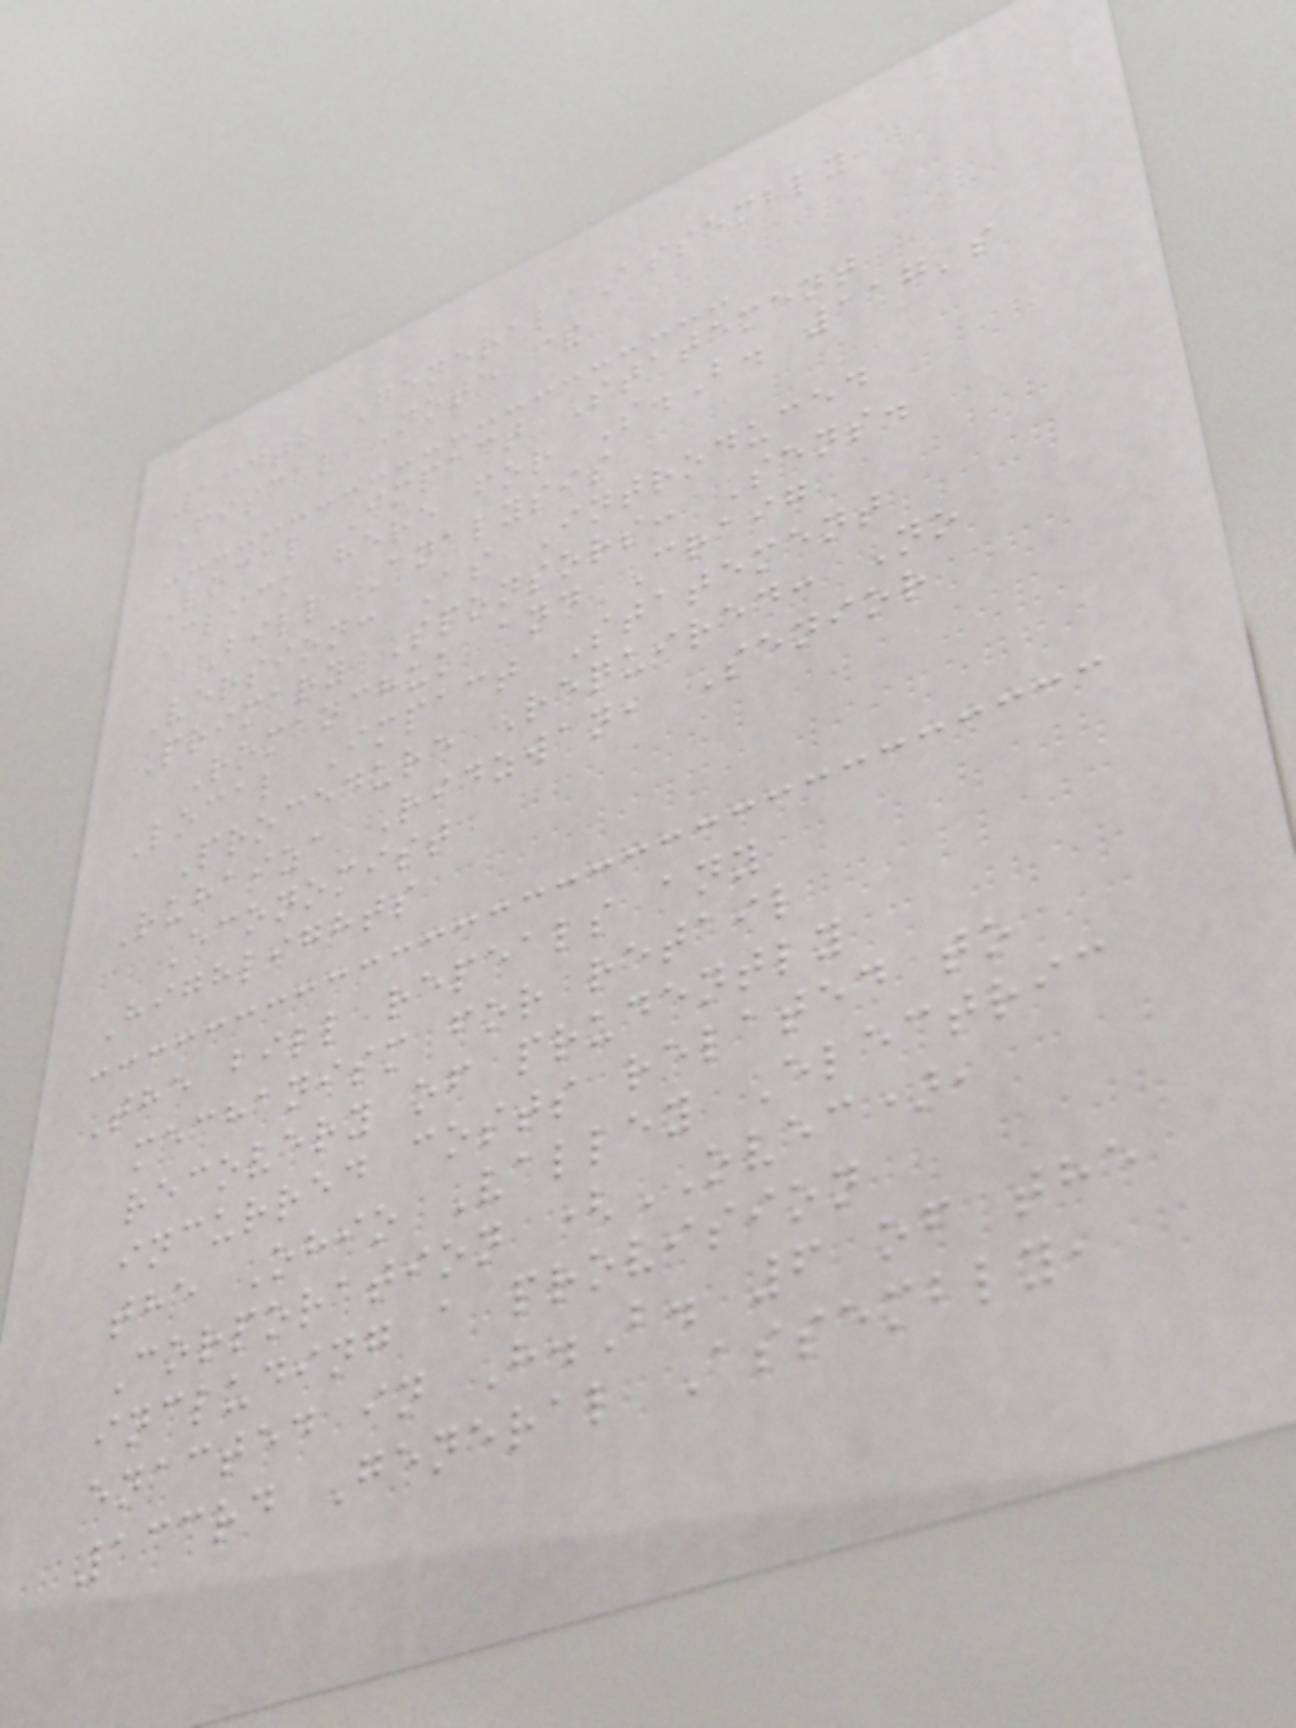134th General Assembly
Fiscal Note &
Local Impact Statement
Click here for S.B. 117's
Bill Analysis
Version: As Introduced
Primary Sponsors: Sens.
Romanchuk and Craig
Local Impact Statement
Procedure Required: No
Ruhaiza Ridzwan, Senior
Economist
Highlights
The bill repeals any
mechanism for retail
recovery of prudently
incurred costs related to
the Ohio Valley Electric
Corporation (OVEC),
including a provision
enacted in H.B. 6 of the
133rd General Assembly,
